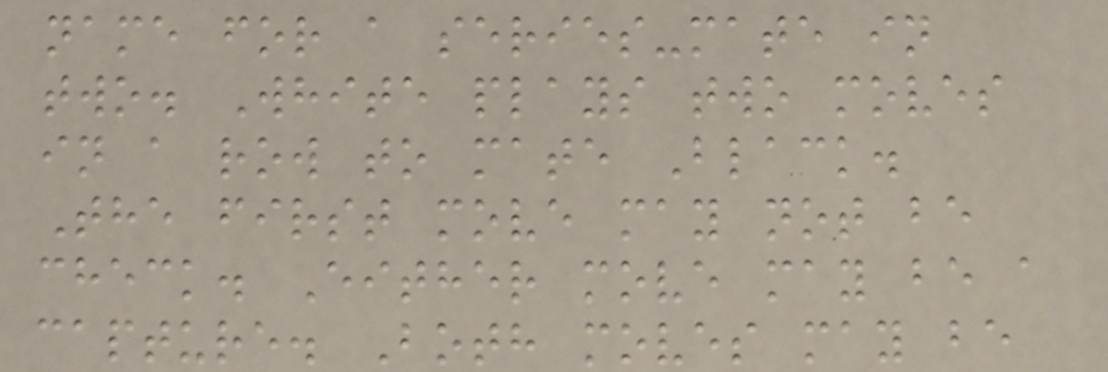name for a series-mate in
two. White plays two moves
in a row to mate Black.
The first move may not be
check. Either move may be a
capture. Both moves may be
